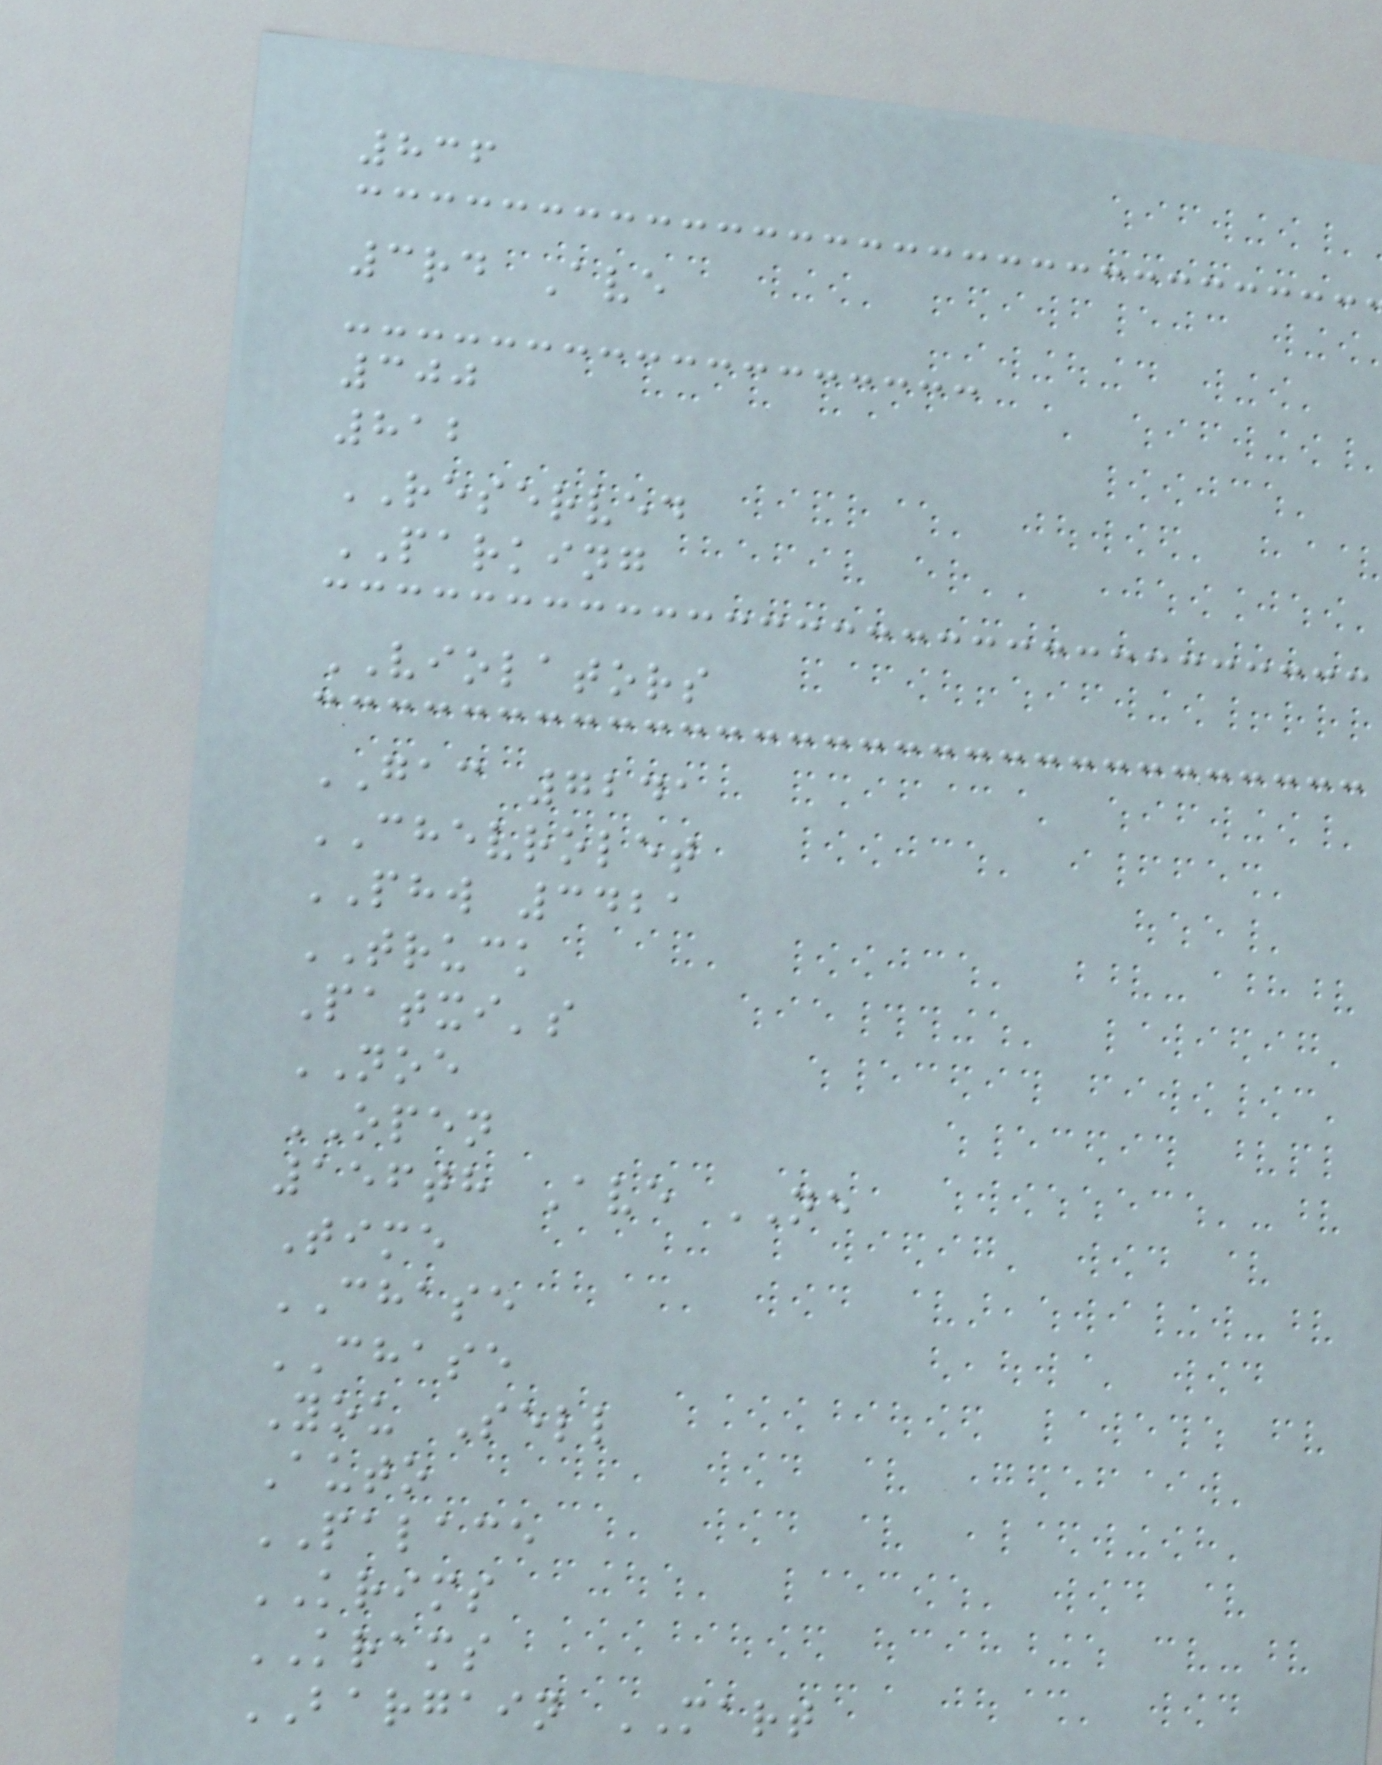836
3rd Ave
300
812
RESERVED
PARKING
VIOLATORS
GAC 7241
CHEVROLET
PHW 3421
TRUCK
Patxi's
NOE
OPEN
156th Ave NE
Time
CHASE
CHASE
You Sell
Auto
PALACE
KRIMS
KRAMS
BARGAIN MART
